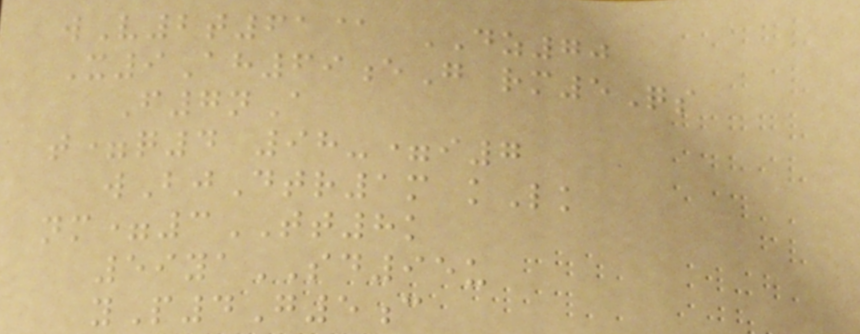wV2t61@ DZ70
X9Ah69eG rm5Qs
F7nA
t=q4 98-=i7
wBjDtr1m kLk
nm=3TT8k
59yaSD95u
yP4G5c
